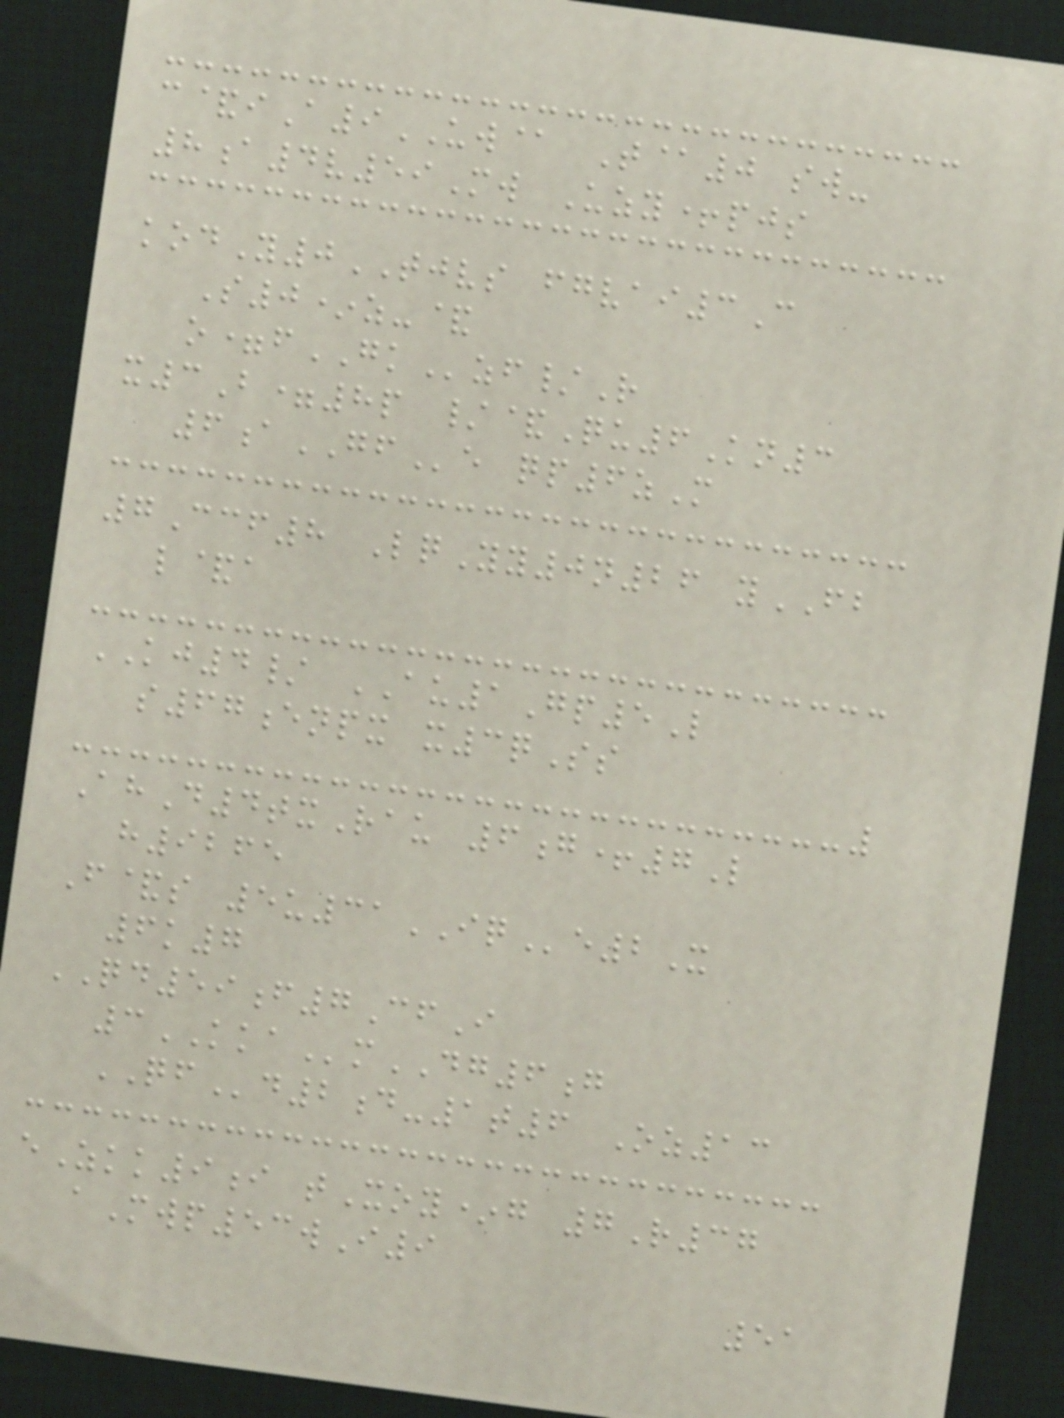c&iA9UW@ T@0 sw-
8a4v59Mw Uzy+pjs
kodY0TJVS fgvai3C
S0*z-&
o=fGKzf/R
x3B=8p /&Qu6Kn3
6aGFe qp6zM
7Ccf8 LqYy0n26 yFB
l&a
KJ4/ AU1Gp5L
s67enpx x3qSs
AhD4txRau 6g+7L
h9265
F&s 5u31IQe2X
6k7
QD59f7CfI
3KKAmDG6g
QFd2d-1t6 Oz13
eZkk9i tXoy*g 7R37
aMwp53wI9
51
